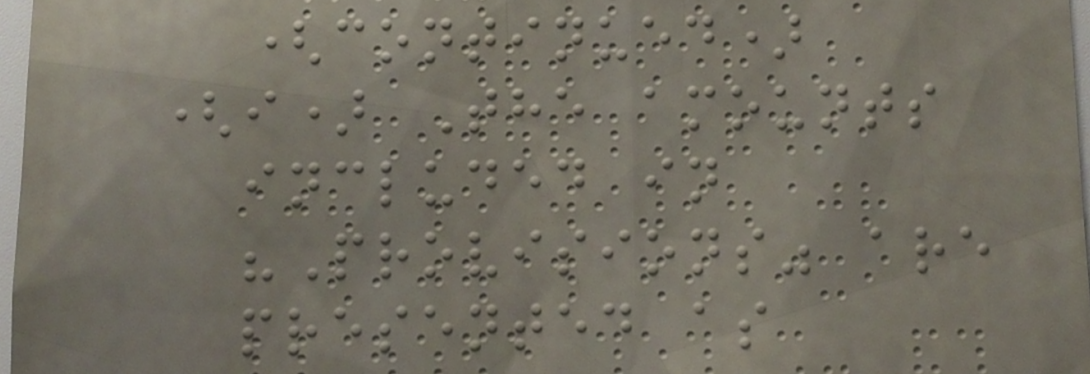(continued)
(i) The amounts
included in
"Provisions" are
presented as
